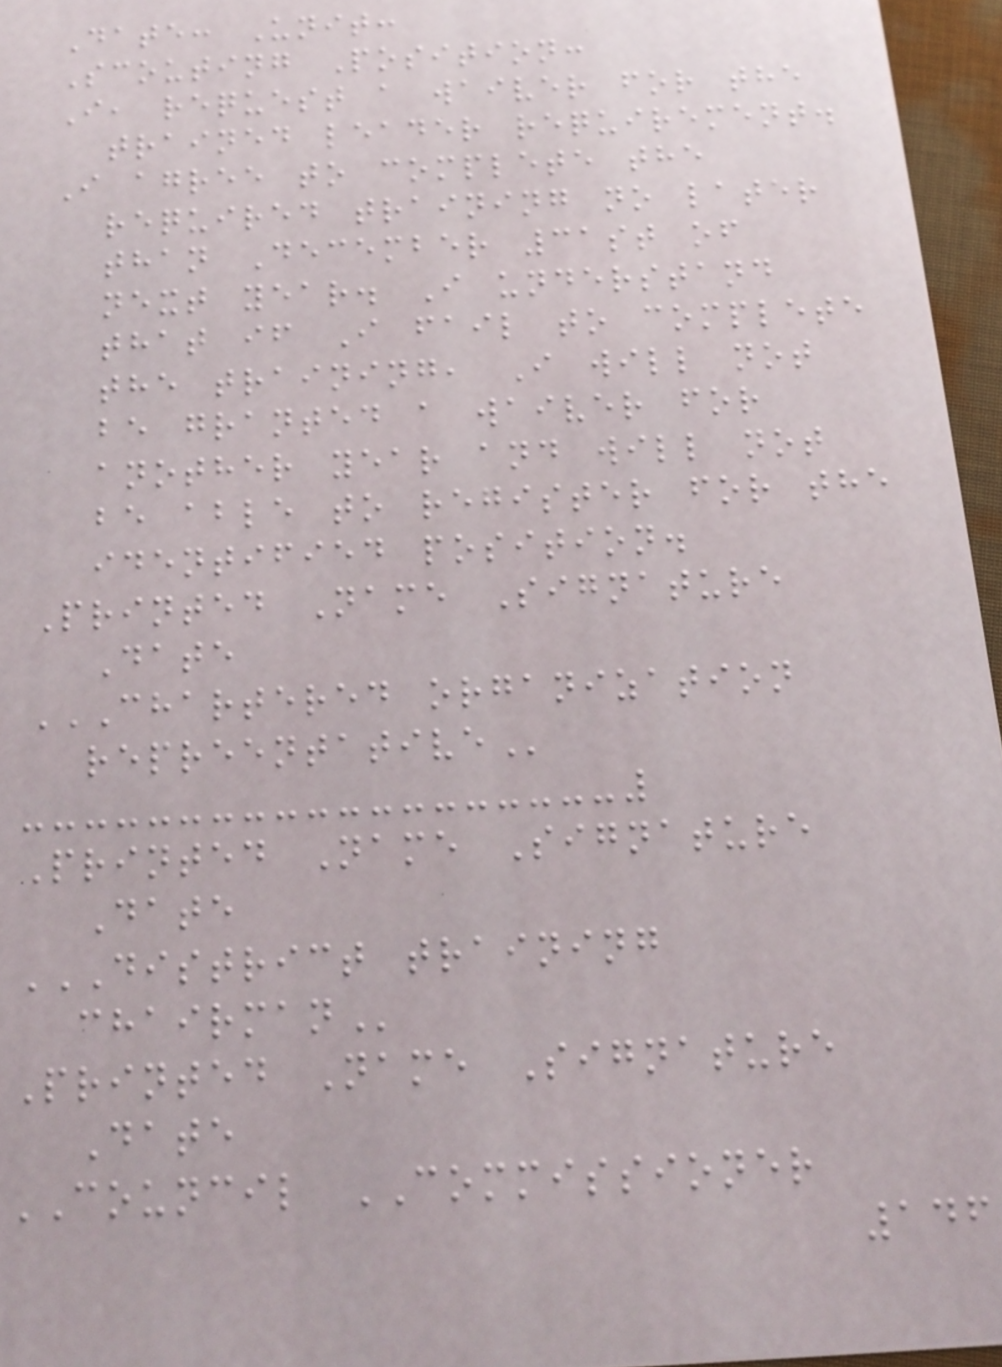Date: Unit:
Scouting Position:
I, request a waiver for the
trained leader requirement.
I agree to complete the
required training no later
than December 31st of
next year. I understand
that if I fail to complete
the training, I will not
be granted a waiver for
another year and will not
be able to register for the
identified position.
Printed Name Signature
Date
CHARTERED ORGANIZATION
REPREENTATIVE
Printed Name Signature
Date
DISTRICT TRAINING
CHAIRMAN
Printed Name Signature
Date
COUNCIL COMMISSIONER
146
